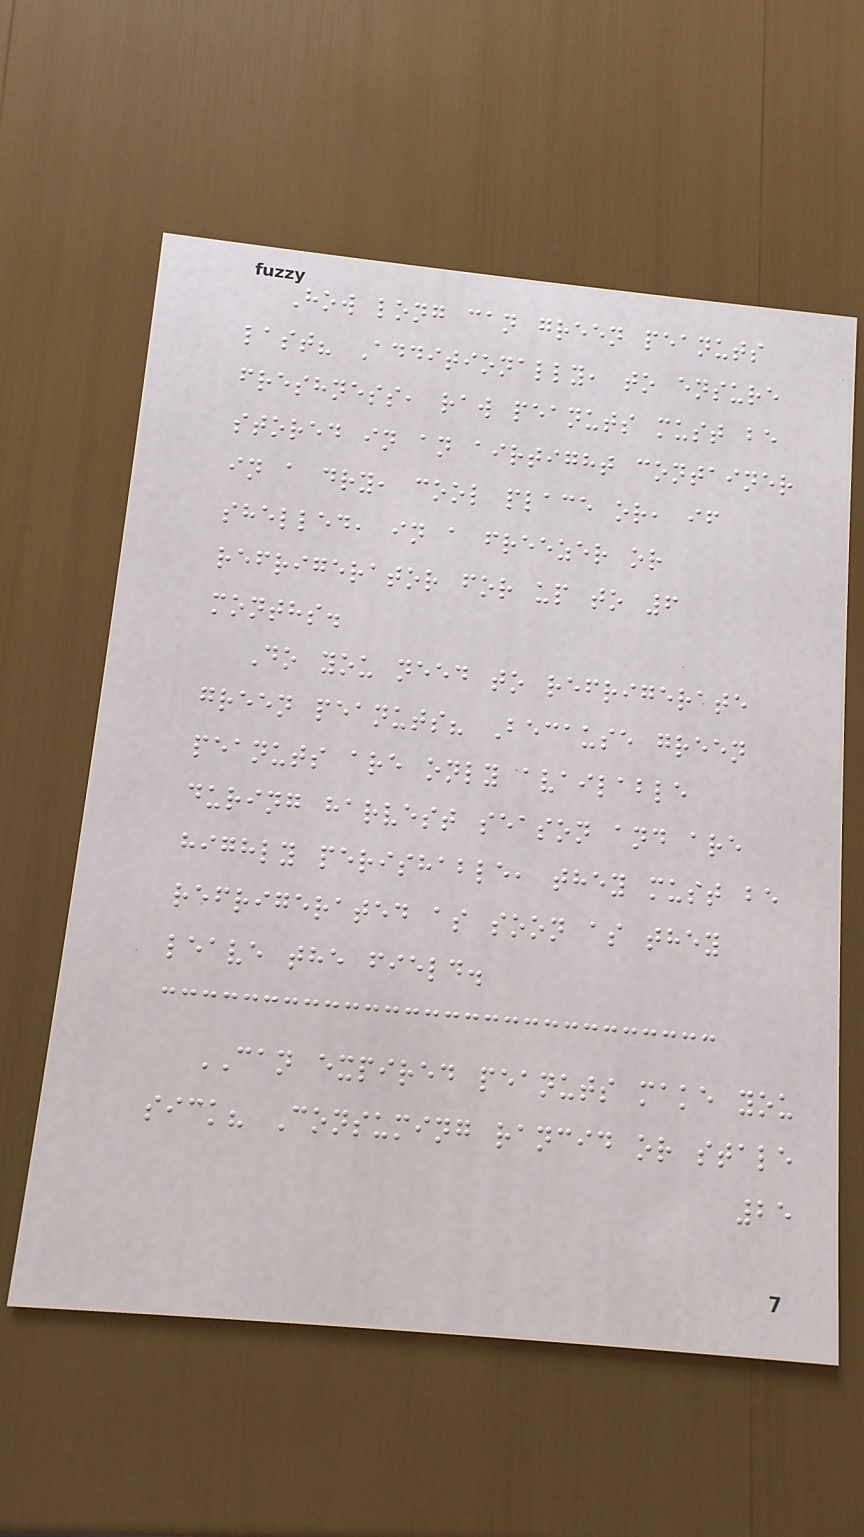How long can green peanuts
last? Additionally, to ensure
freshness, raw peanuts must be
stored in an airtight container
in a dry, cool place or, if
shelled, in a freezer or
refrigerator for up to 6
months.
Do you need to refrigerate
green peanuts? Because green
peanuts are only available
during harvest season and are
highly perishable, they must be
refrigerated as soon as they
leave the field.
CAN expired peanuts make you
sick? Consuming rancid or stale
25
